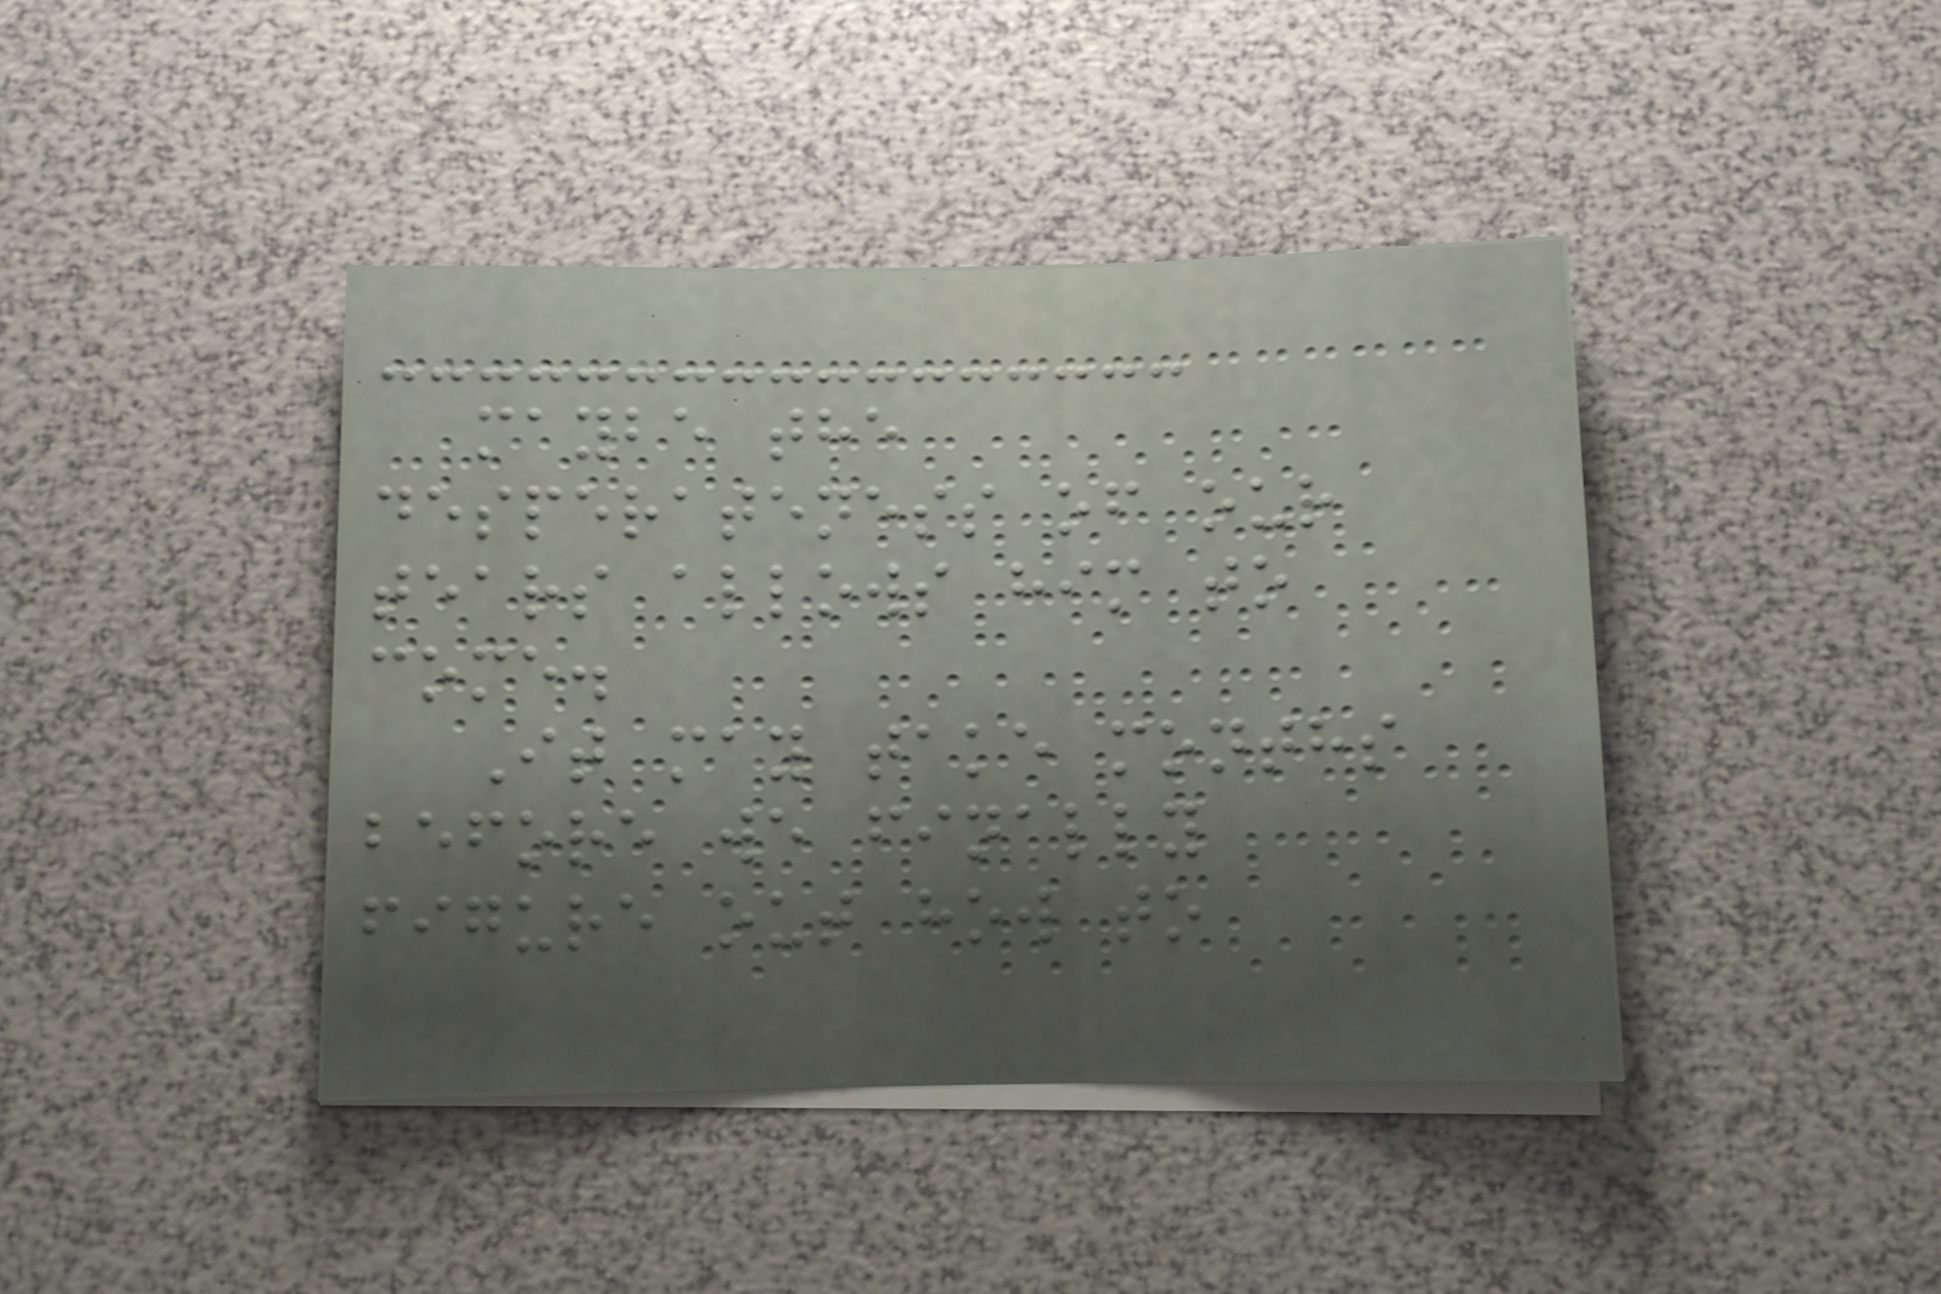maybe the
desperateness of our
tears allows him to
come.
It may take months
before we finally
figure out how to
